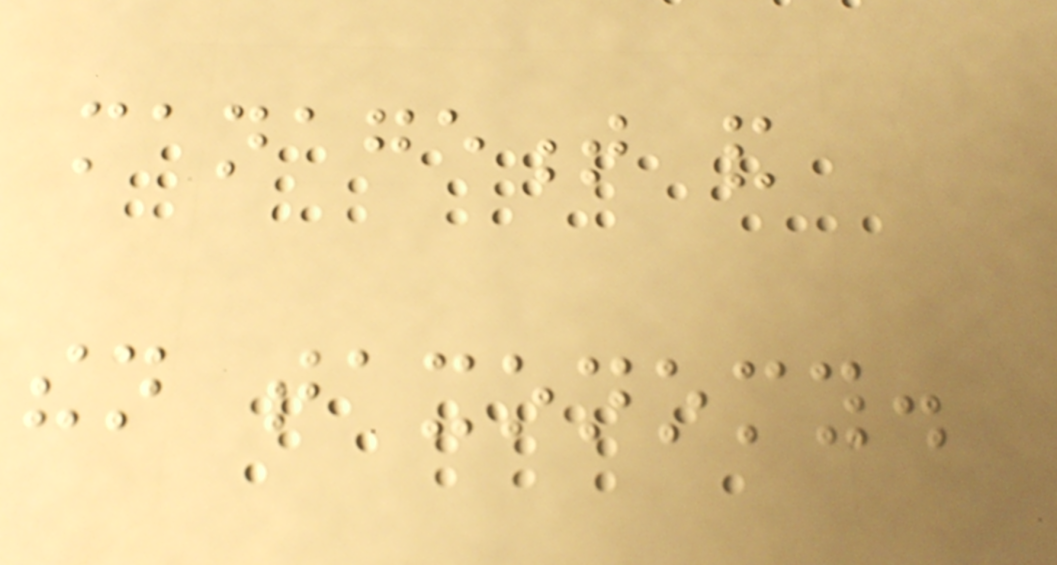management and
then taxonomy.
